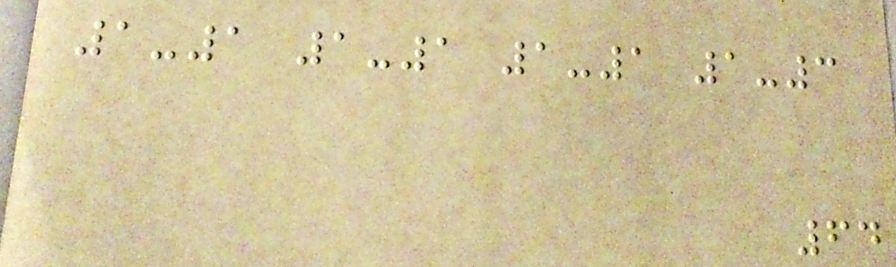1-1 1-1 1-1 1-3
64
